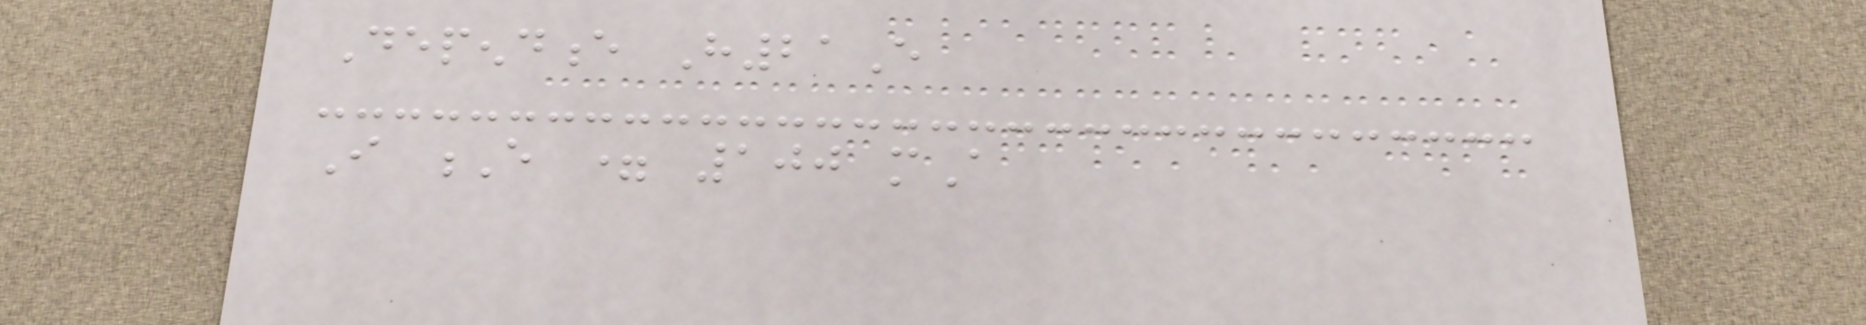Dependence H21E
I E = 100 mA
